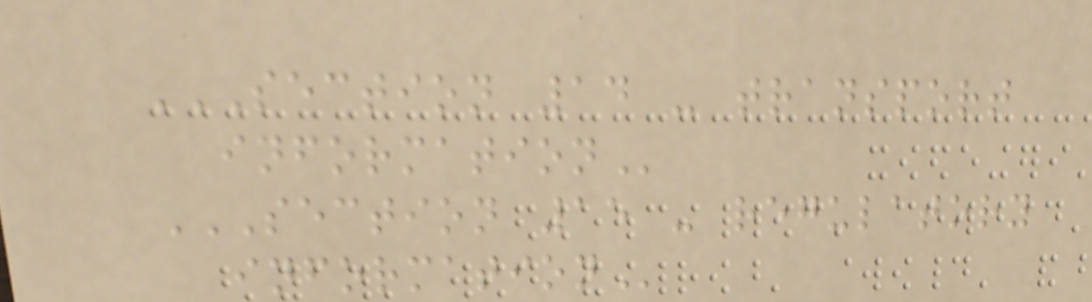SECTION 14 - TRANSPORT
INFORMATION
SECTION 15 - REGULATORY
INFORMATION
